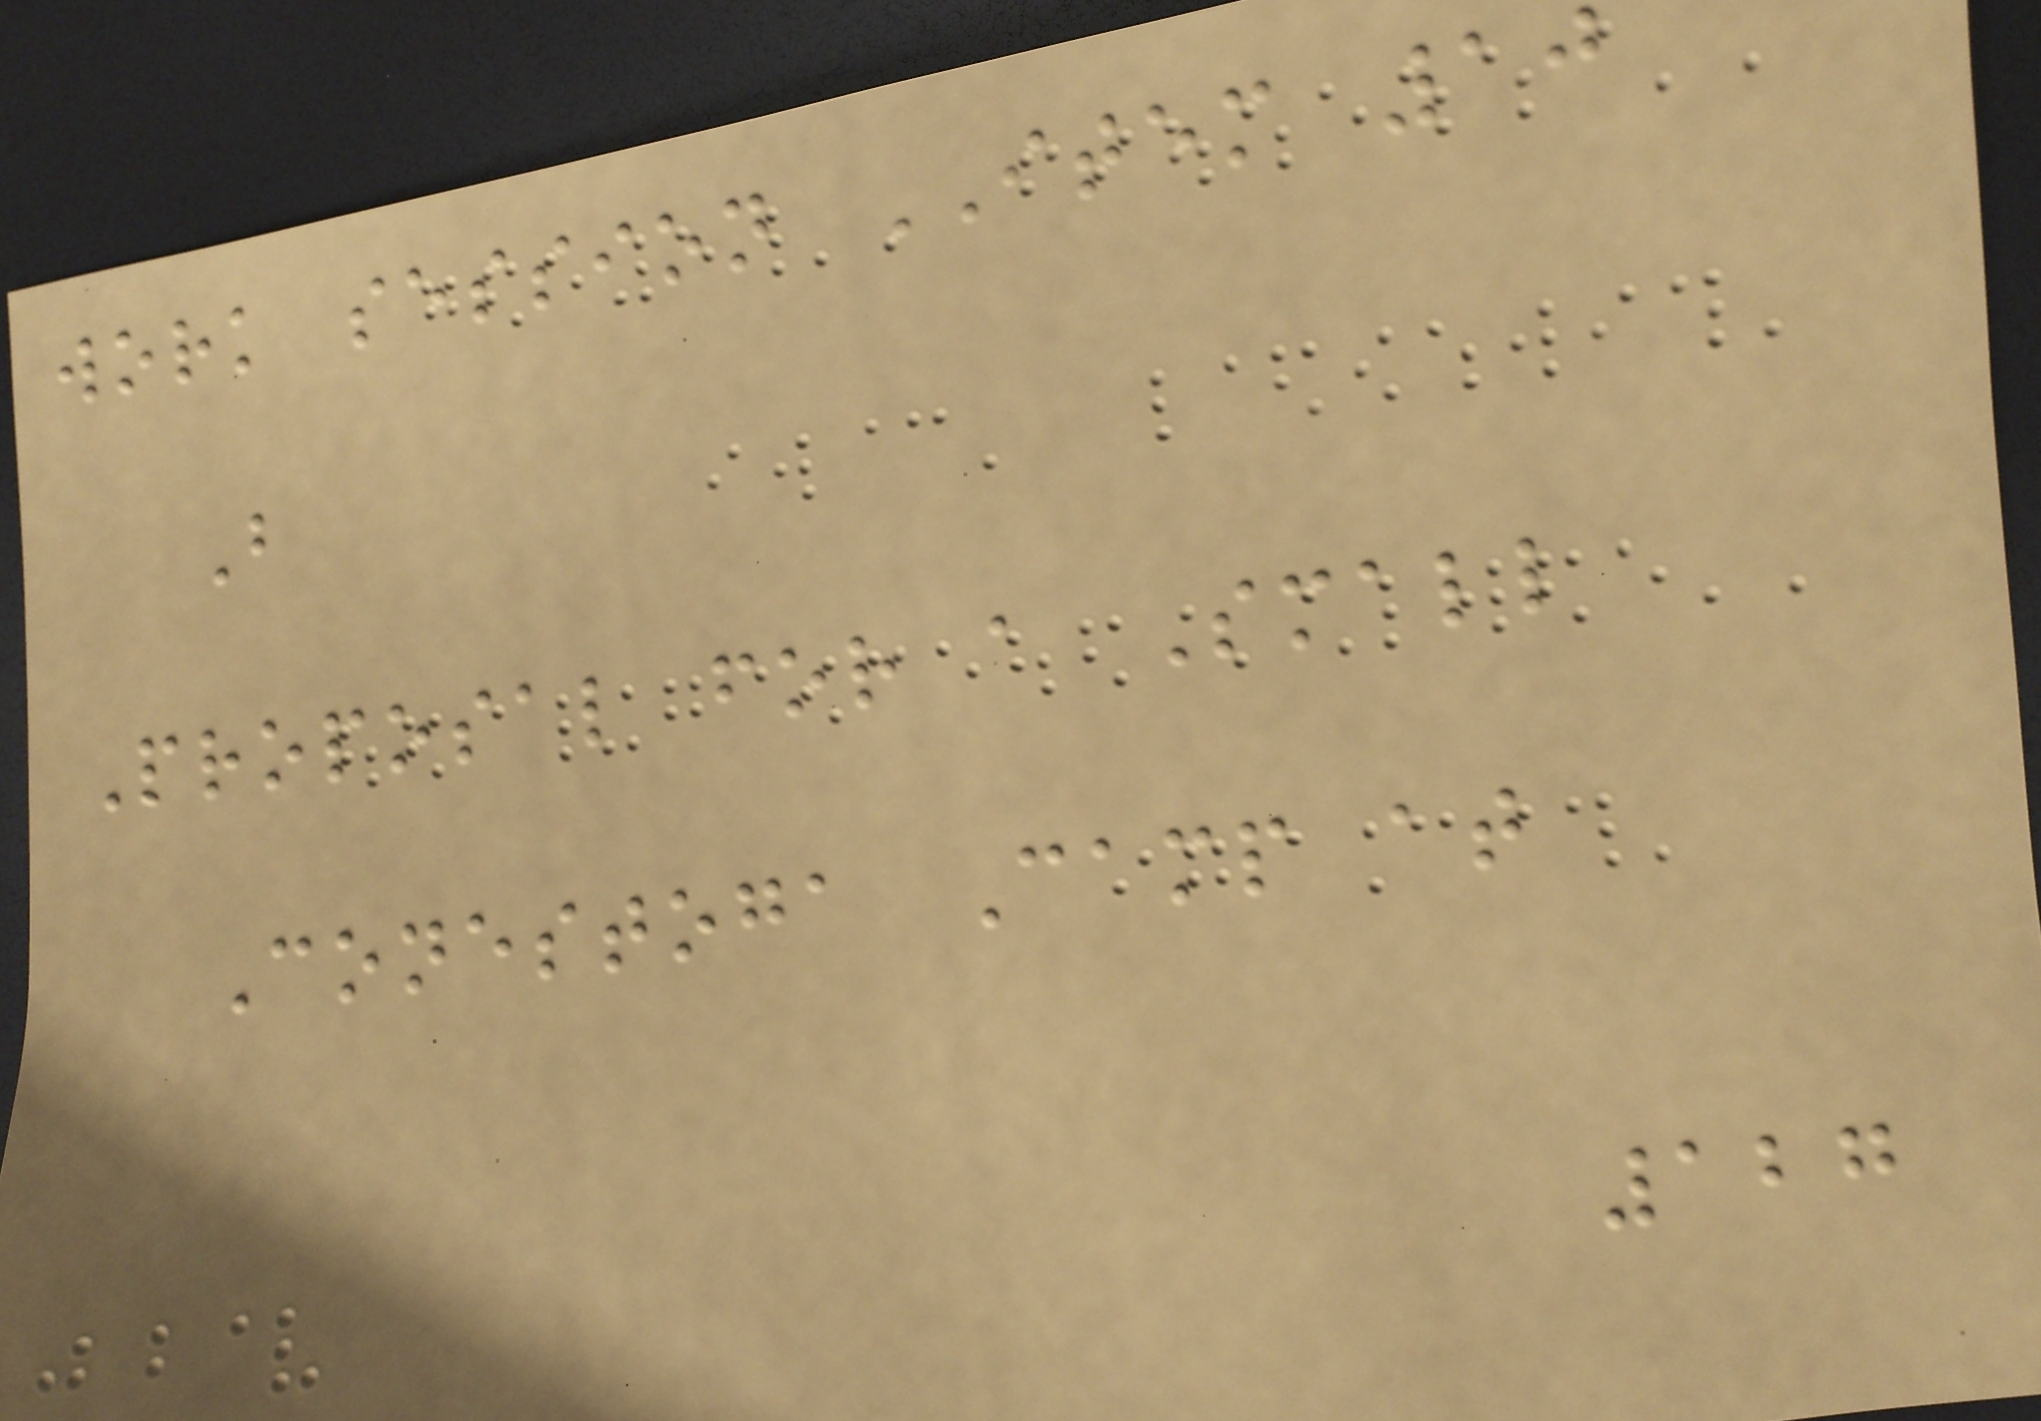work session ITEM 10
B
Proposal for a Small
Conestoga Camp at
127
